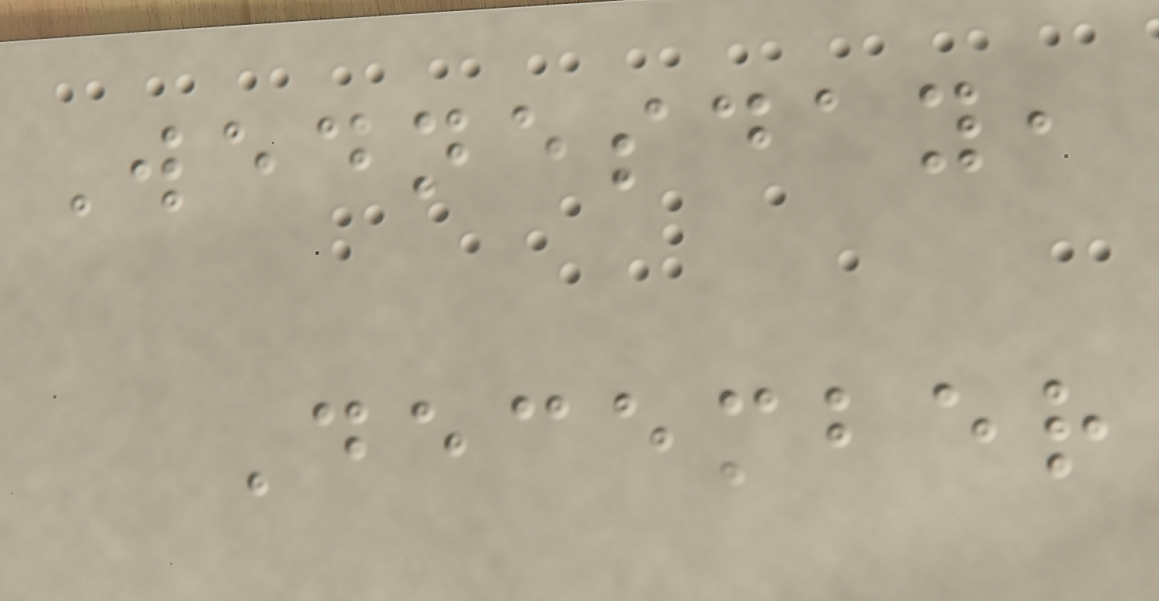Wednesday,
December
